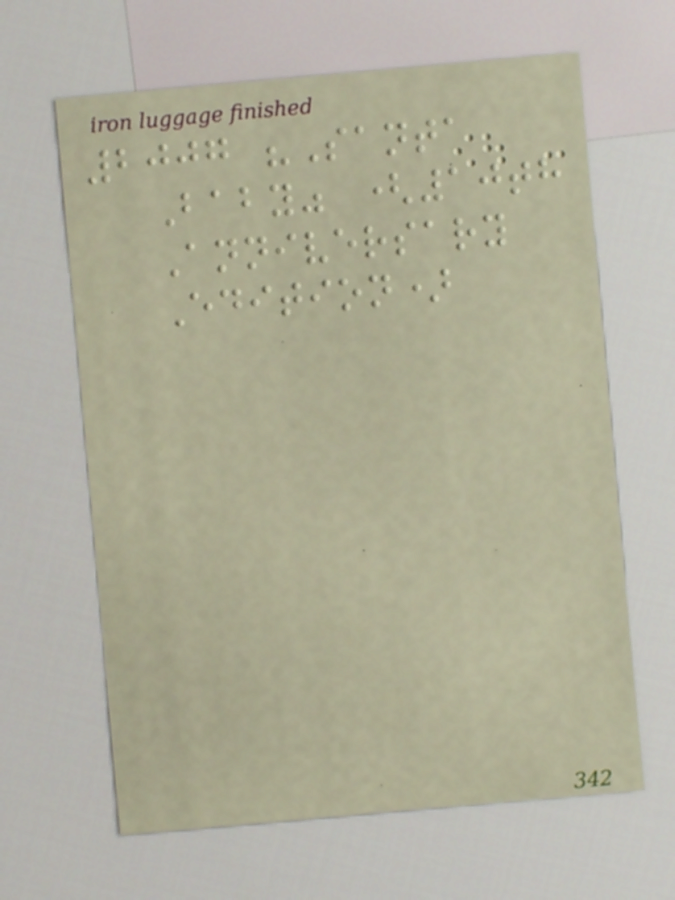2007 "Santa
Baby" (10th
Anniversary
Edition)
